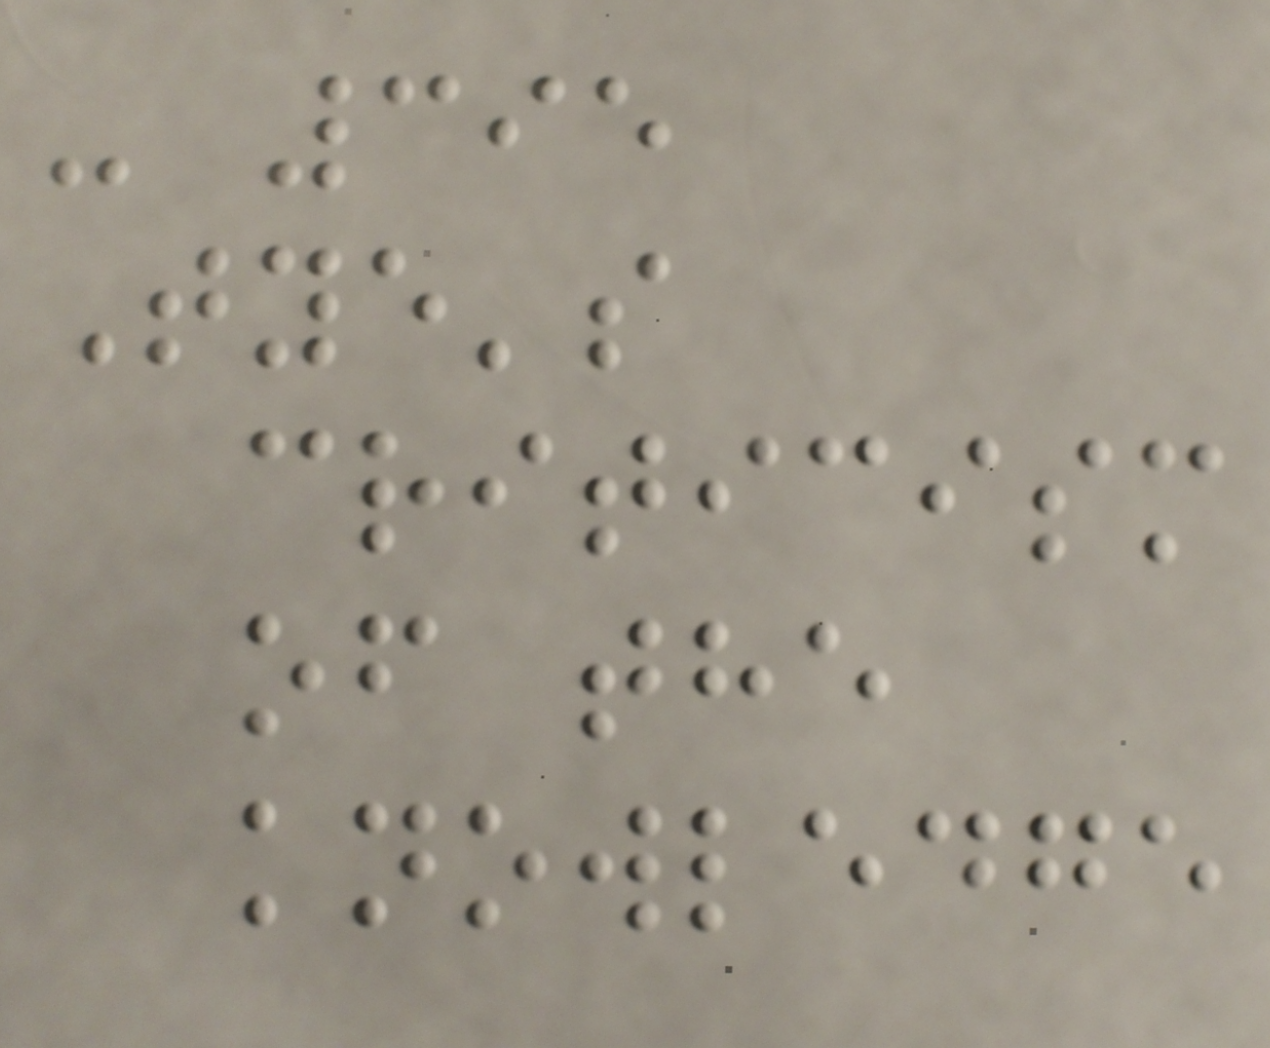- 395
Tye's
criticism
of the
knowledge
